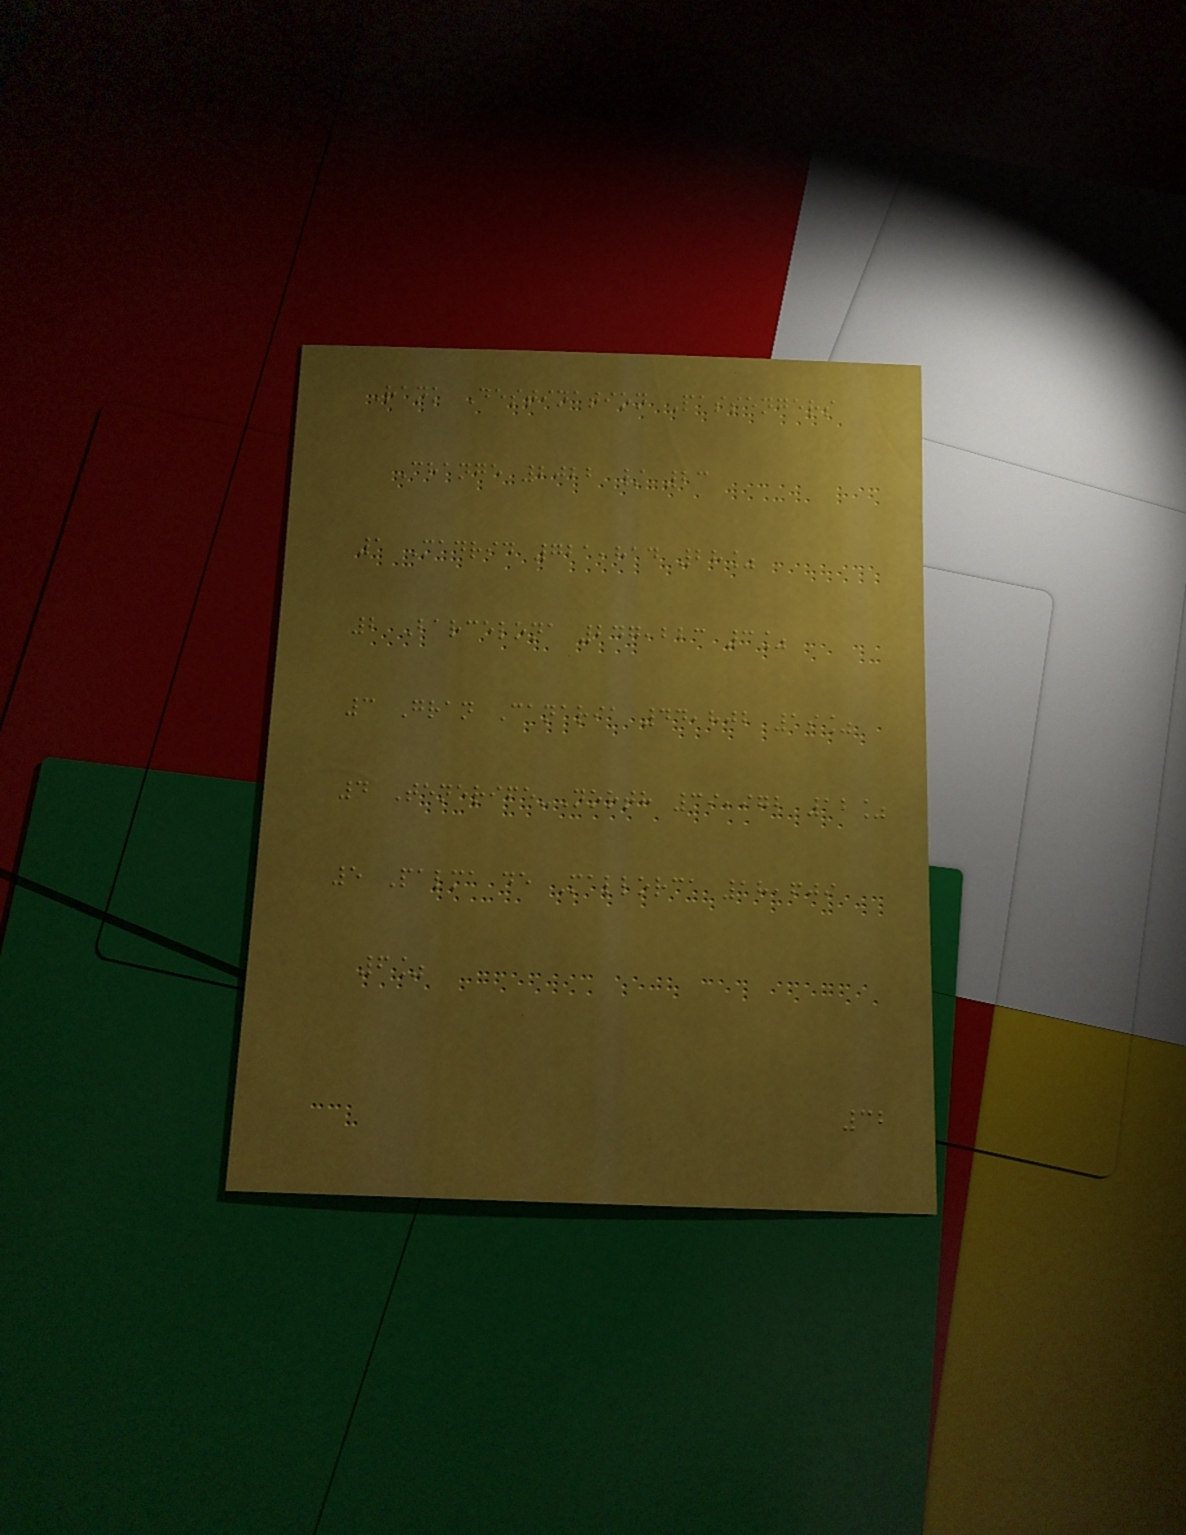Rank Destination Passengers
Change 2022 / 23
1 Madrid 721,814 28%
2 Barcelona 247,223 3%
3 Gran Canaria 44,802 19%
4 Tenerife-North 39,972 12%
5 Palma de Mallorca 18,609
6%
32
